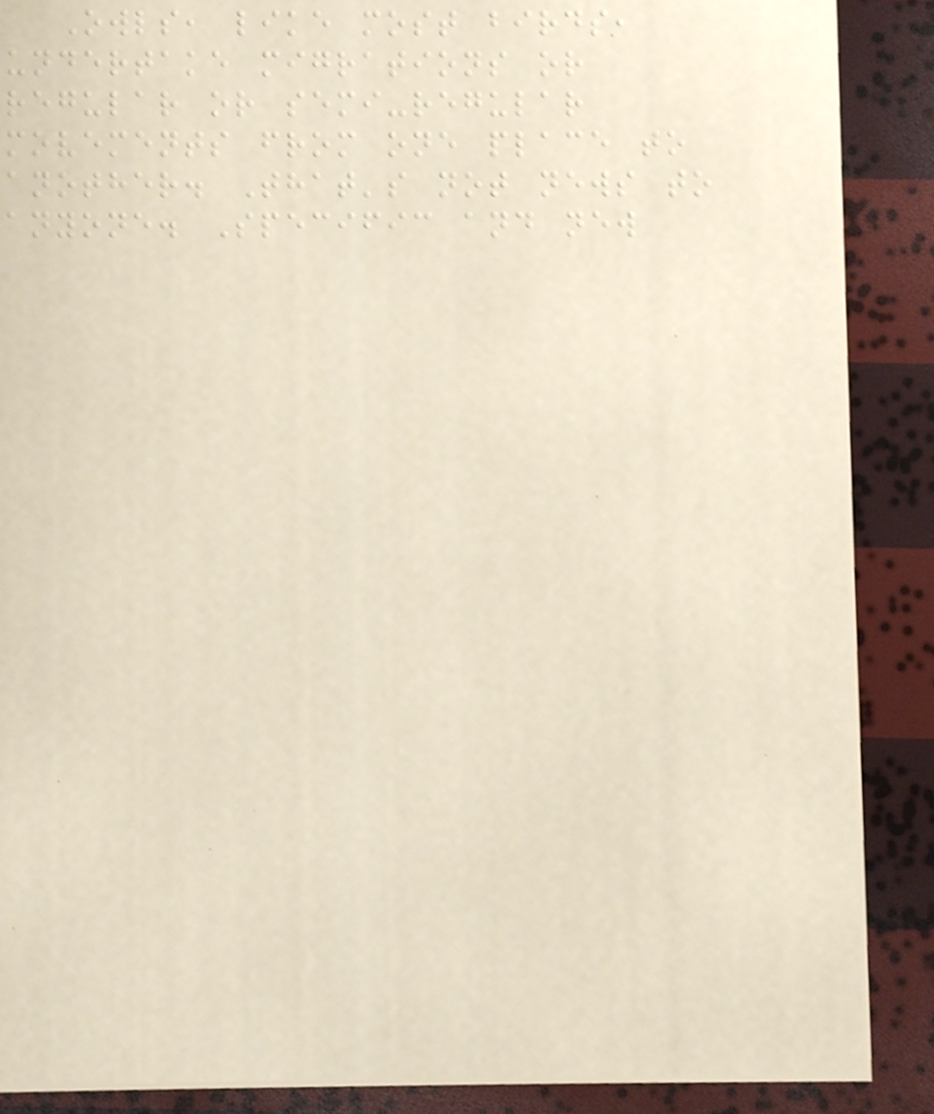Owls, like most birds,
undertake migrations or
regular or semi-regular
movements from one place to
another. That's not news to
anyone. Specific and new
